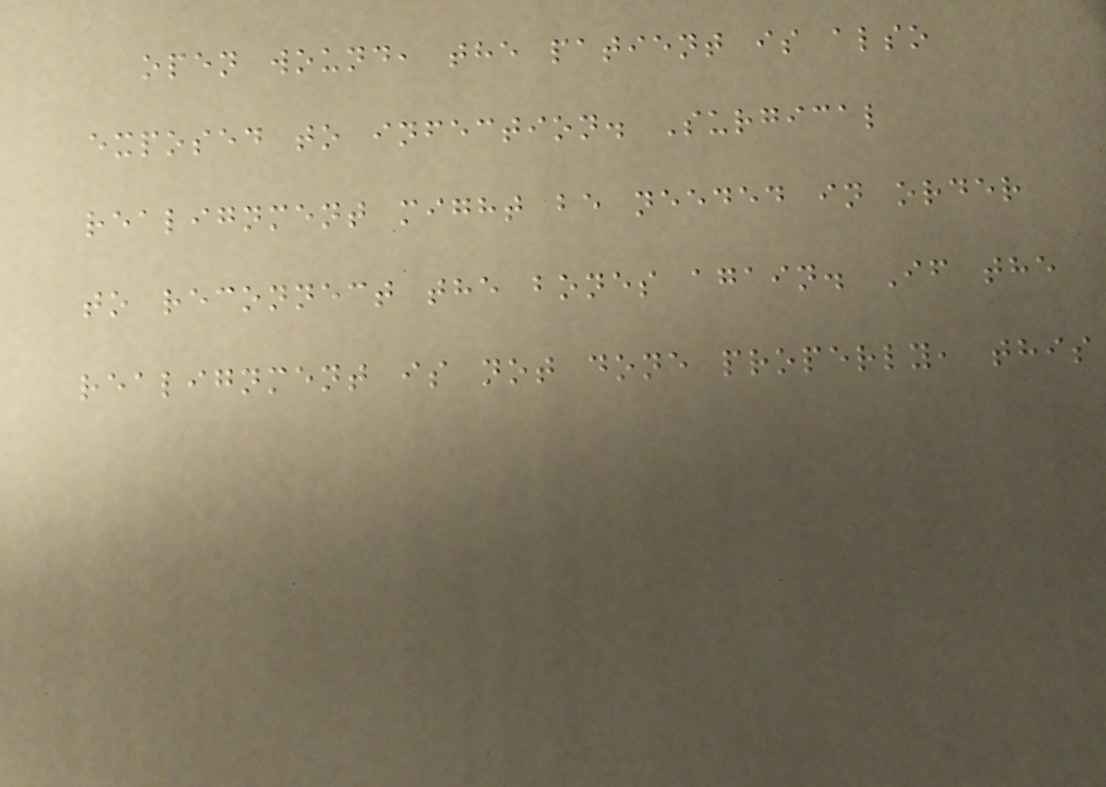open wound, the patient is also
exposed to infection. Surgical
realignment might be needed in order
to reconnect the bones again. If the
realignment is not done properly, this
